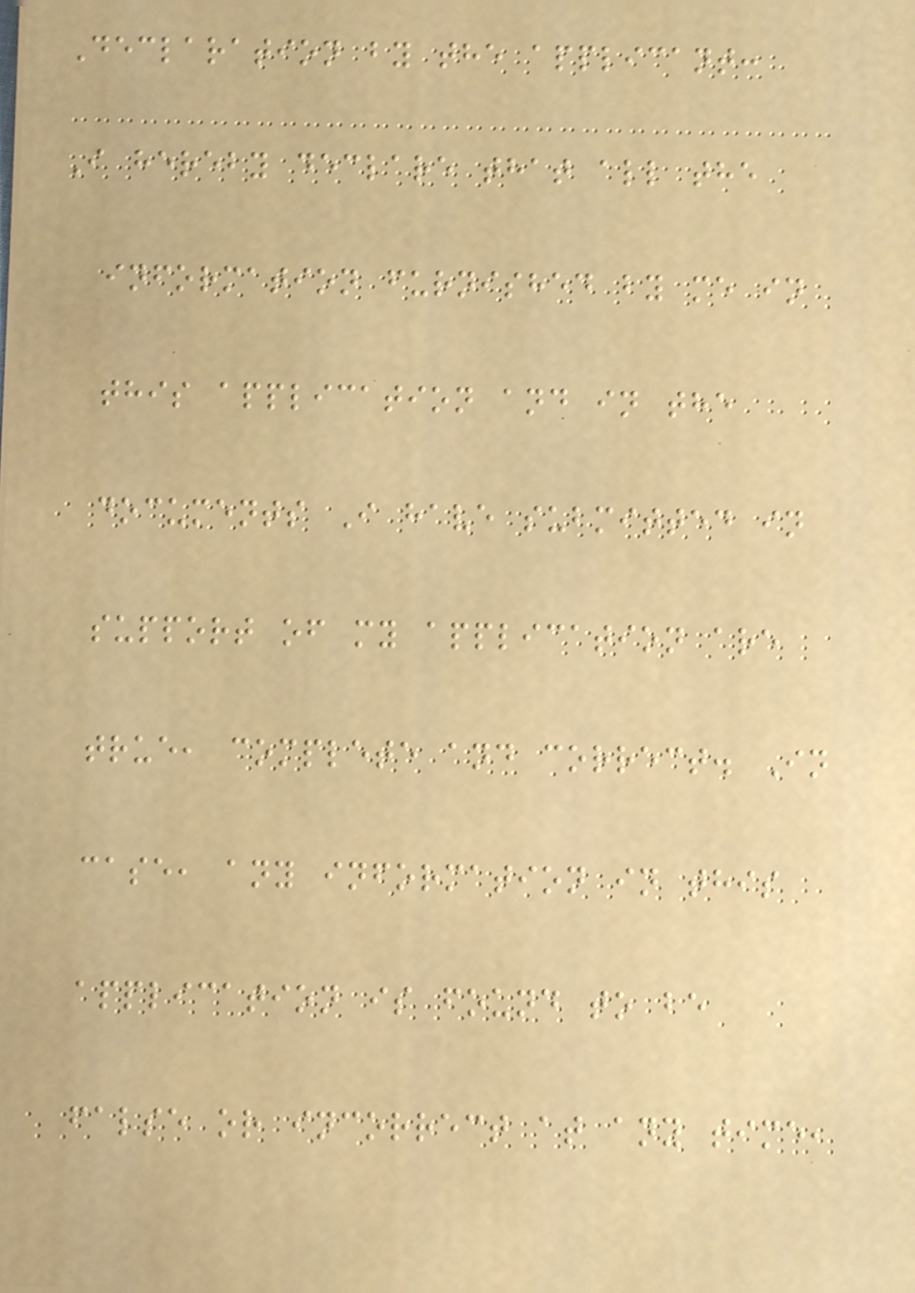Declaration by the applicant:
I hereby declare that all the
information furnished by me in
this application and in the
documents I have submitted in
support of my application are
true, complete and correct. In
case, any information in this
application is found to be
false or incorrect at any time,
